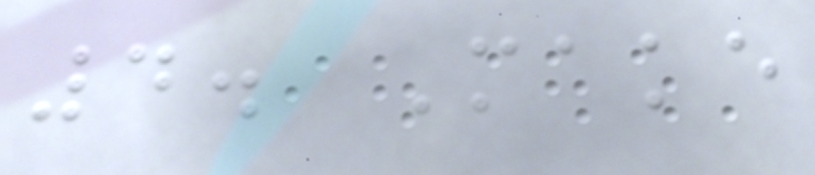4. Make
